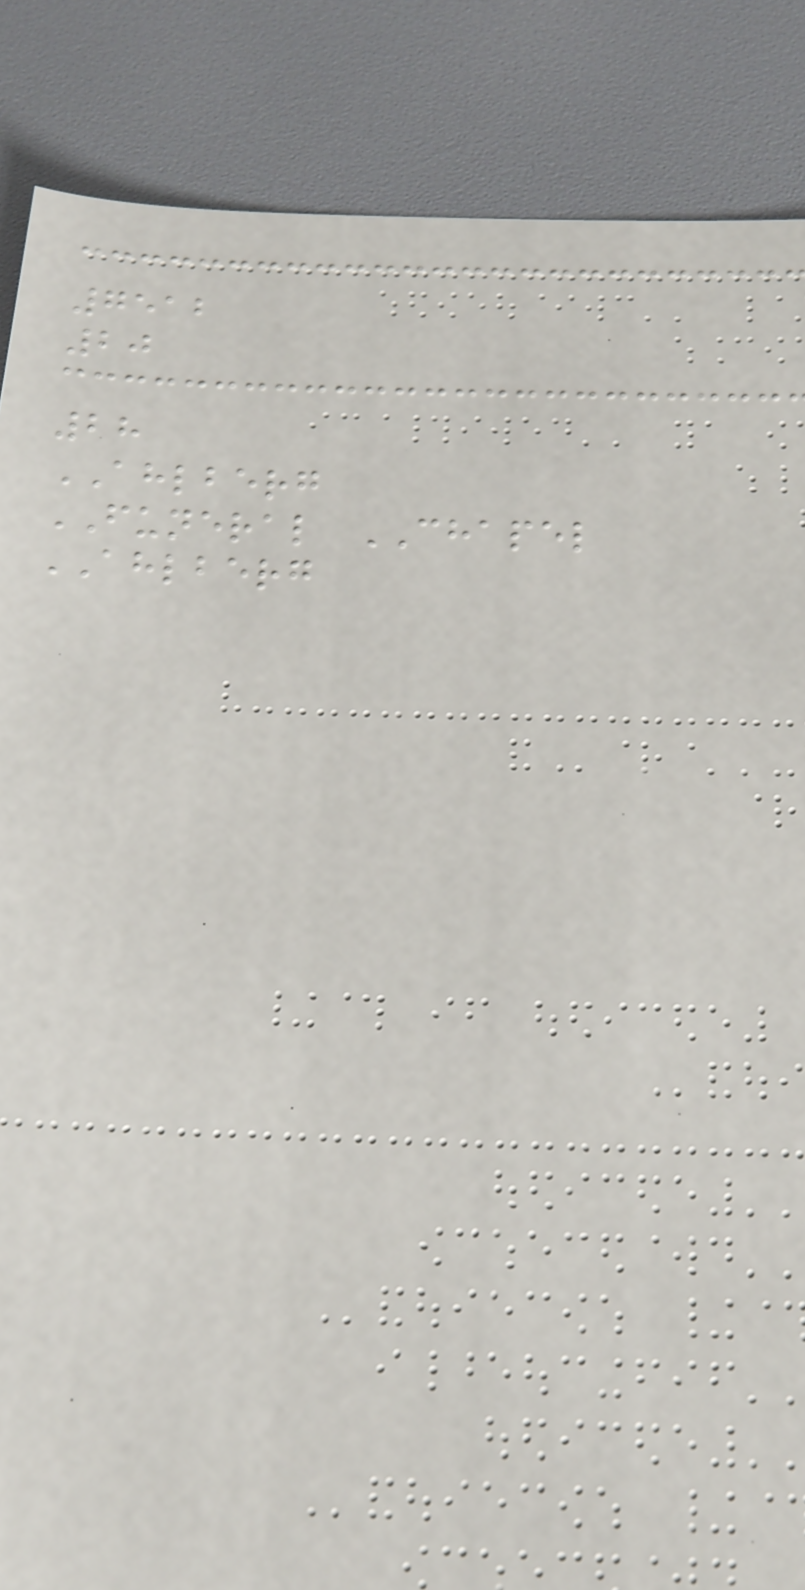7512
20
28
AHLBERG
FUNERAL CHAPEL
AHLBERG
